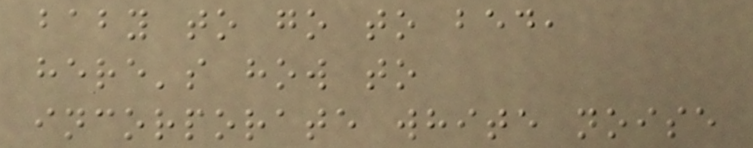baby to go to bed,
here's how to
incorporate white noise
